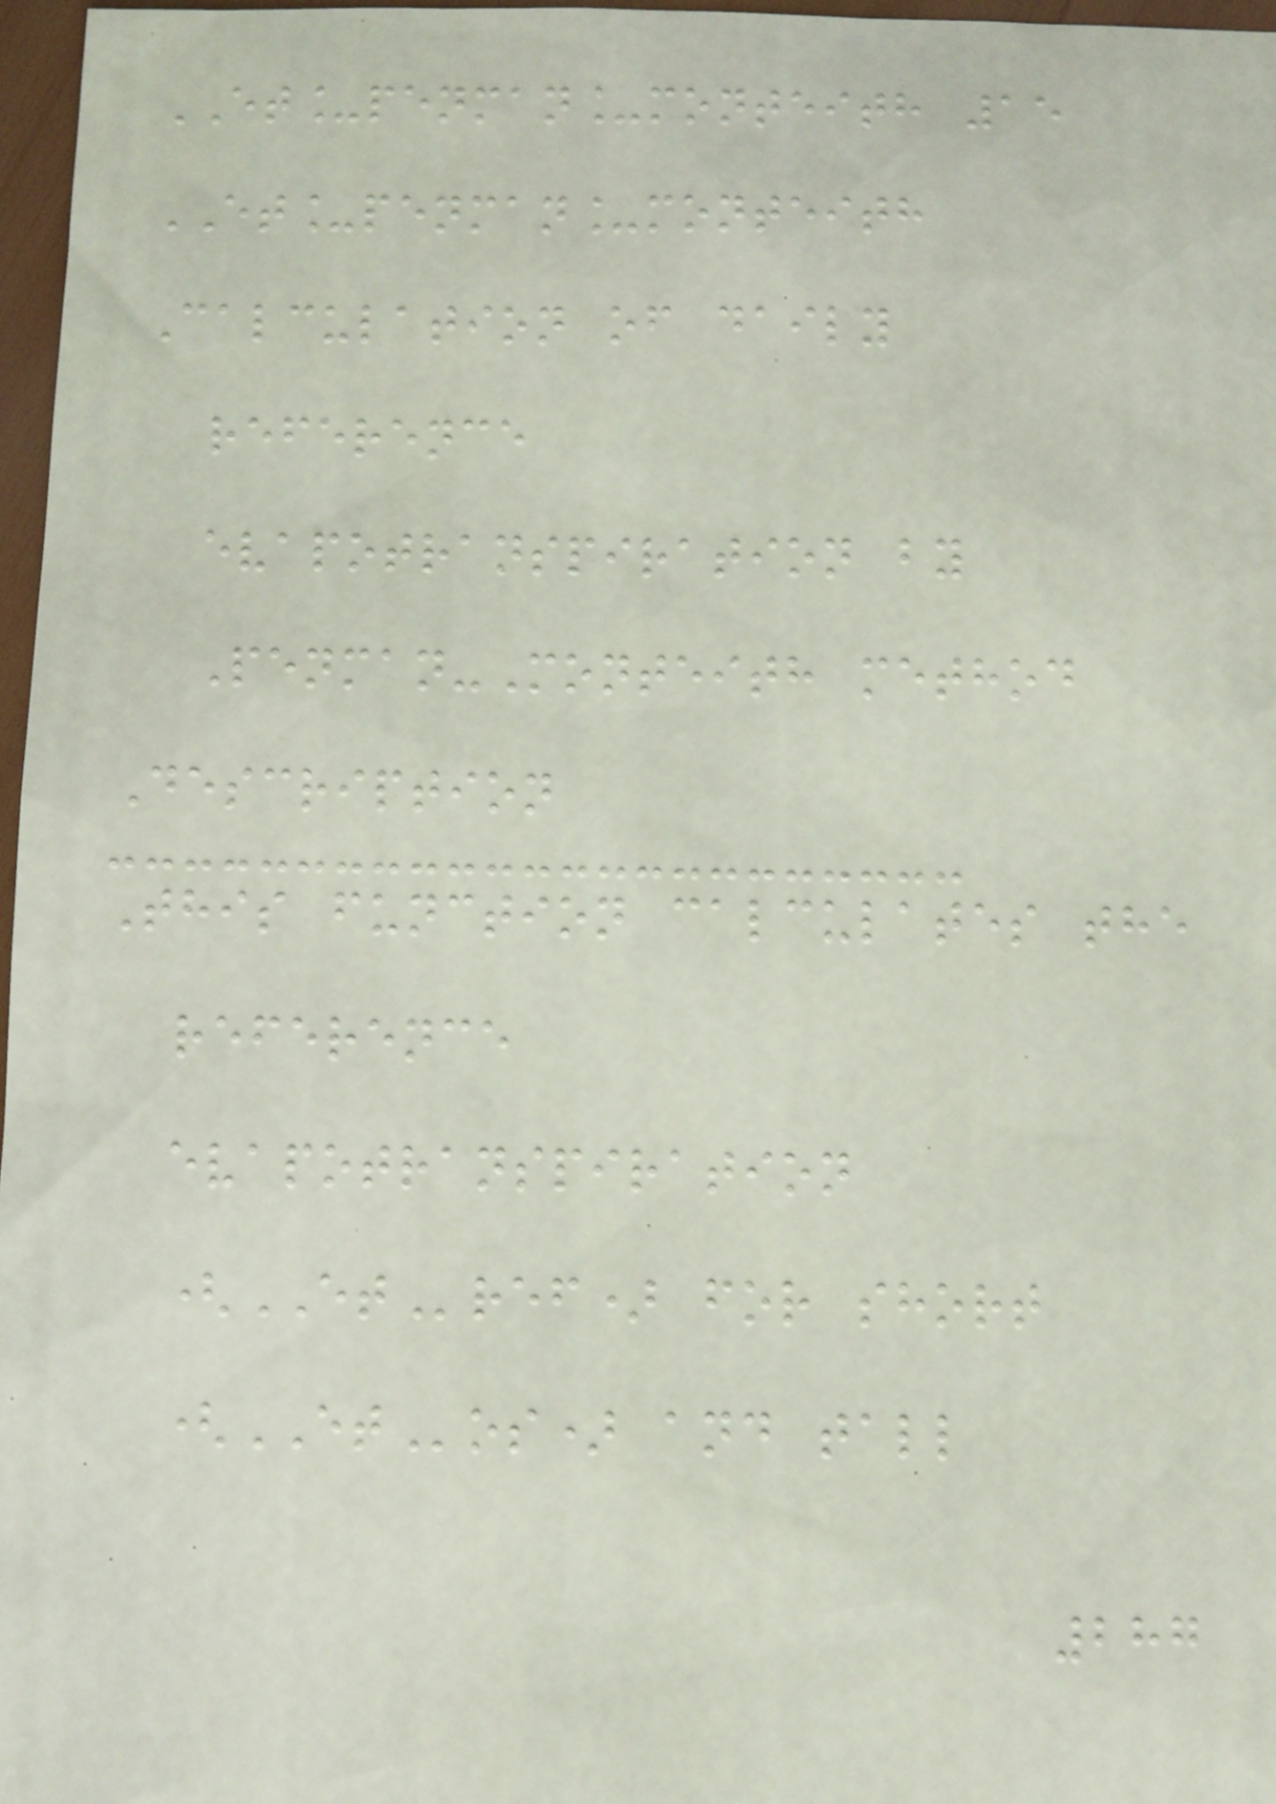ET_penman_monteith 15
ET_penman_monteith
Calculation of daily
reference
evapotranspiration by
Penman-Monteith method
Description
This function calculates the
reference
evapotranspiration
(ETref) for short
(ETos) and tall
287
